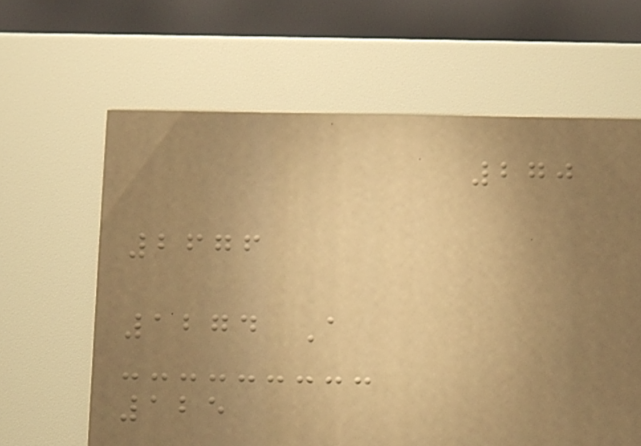270
2676
1274 A
125
